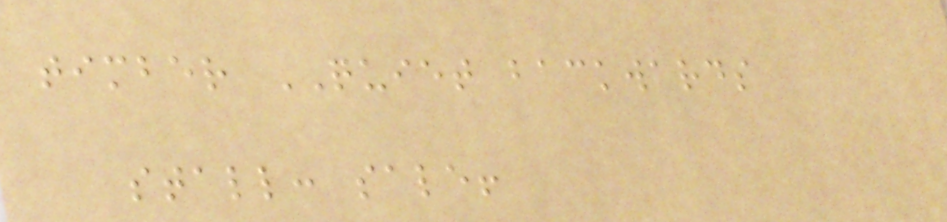timber QUIET backwards
stall: sale!
